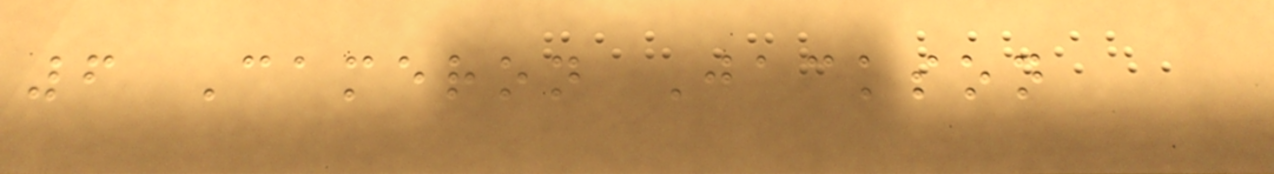6 Cameron Jackson
